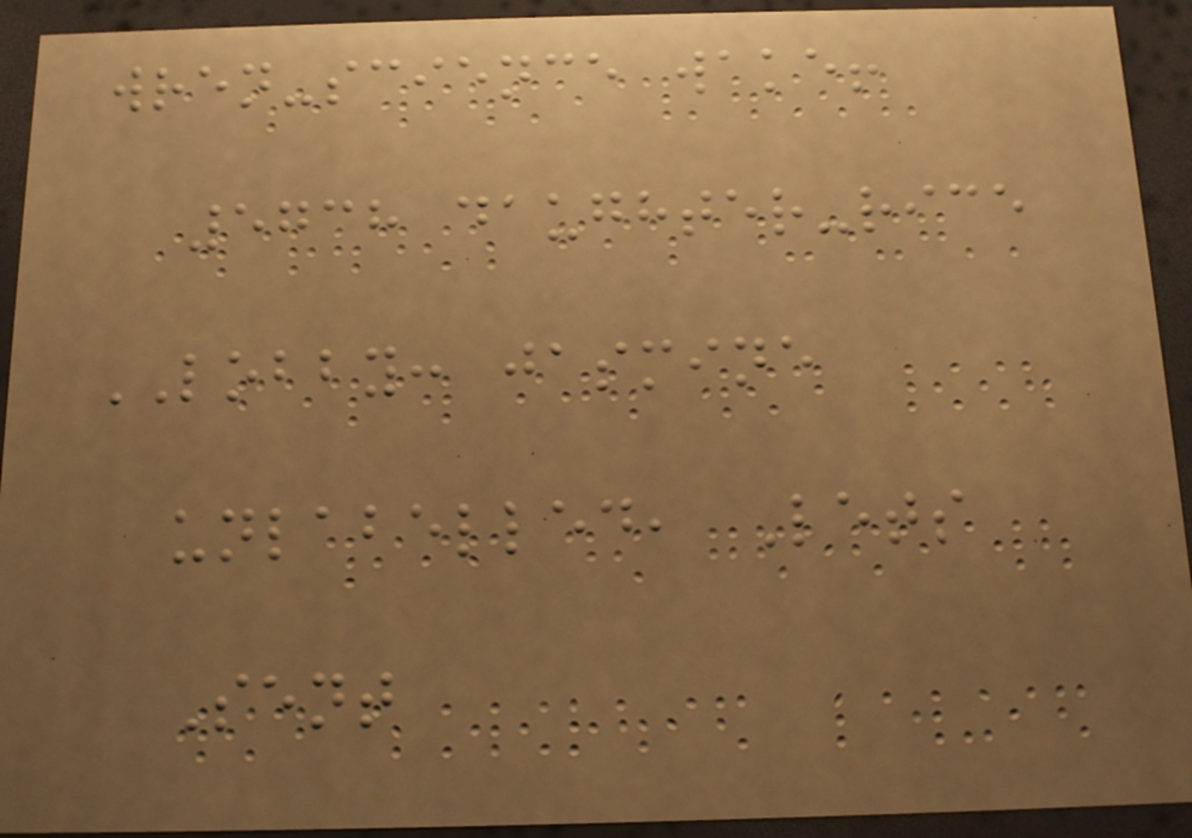wren-science wake!
5738 daughter-rice
LOBBY: jasmine
unlabelled, Lets
Sent
